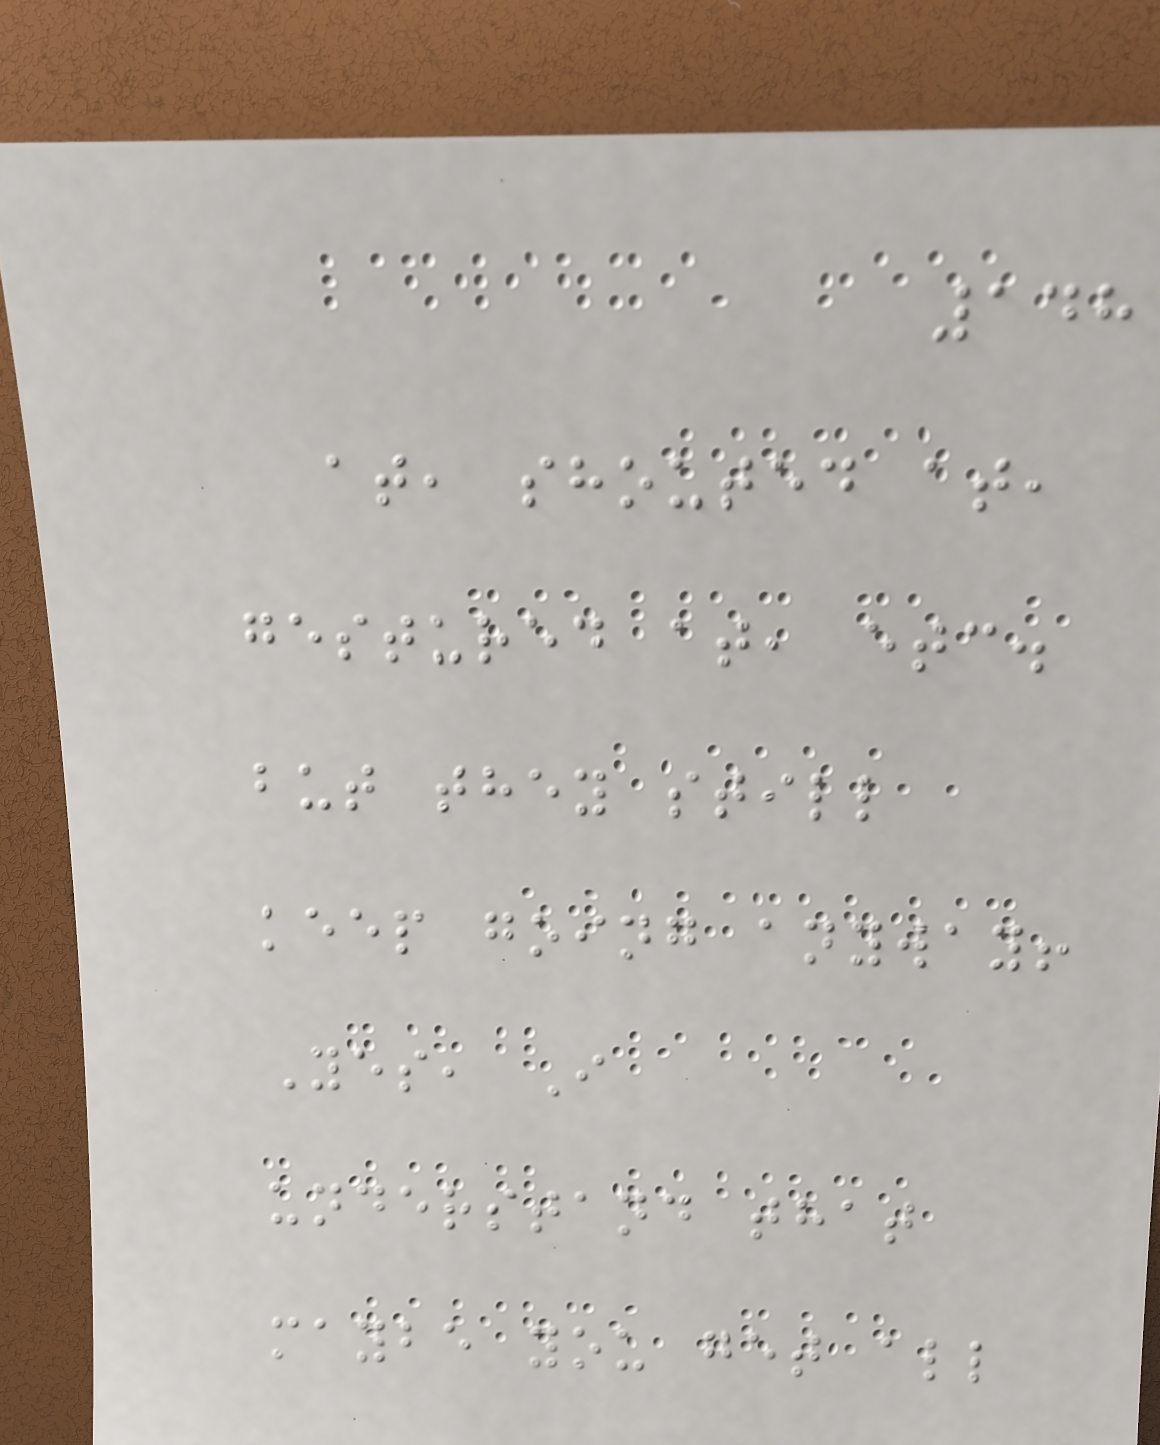148
at, shouted at,
gestured at, etc.
but they still
keep going anyway!
Yes, I
understand that
maybe you get all
